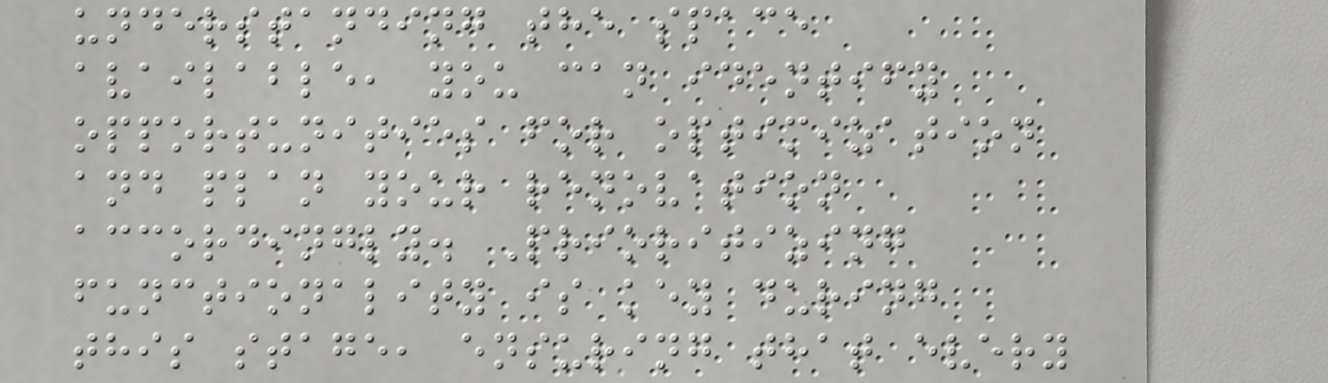understanding the space
available, you can identify
opportunities for optimization
and plan your renovation
accordingly. Prioritizing
functionality is key during
this stage, ensuring that every
